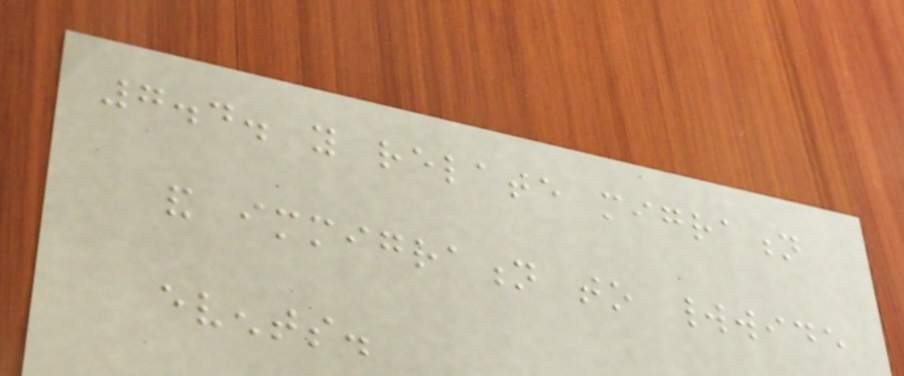7.4. you relate migration
and immigration to worldwide
events.
